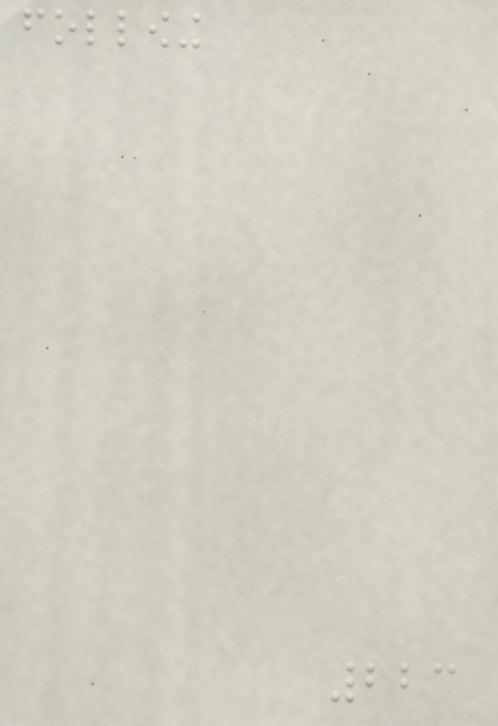following
223
